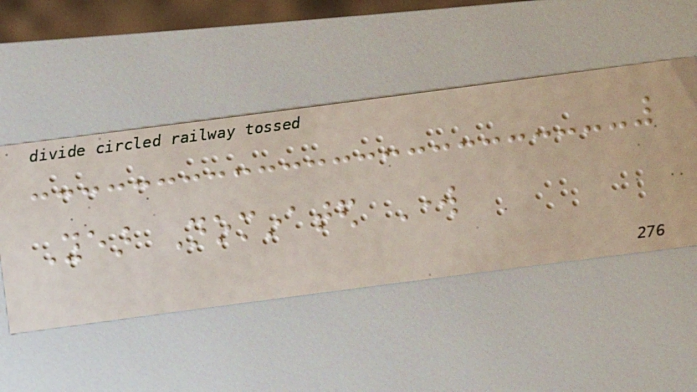Year Nominated Work
